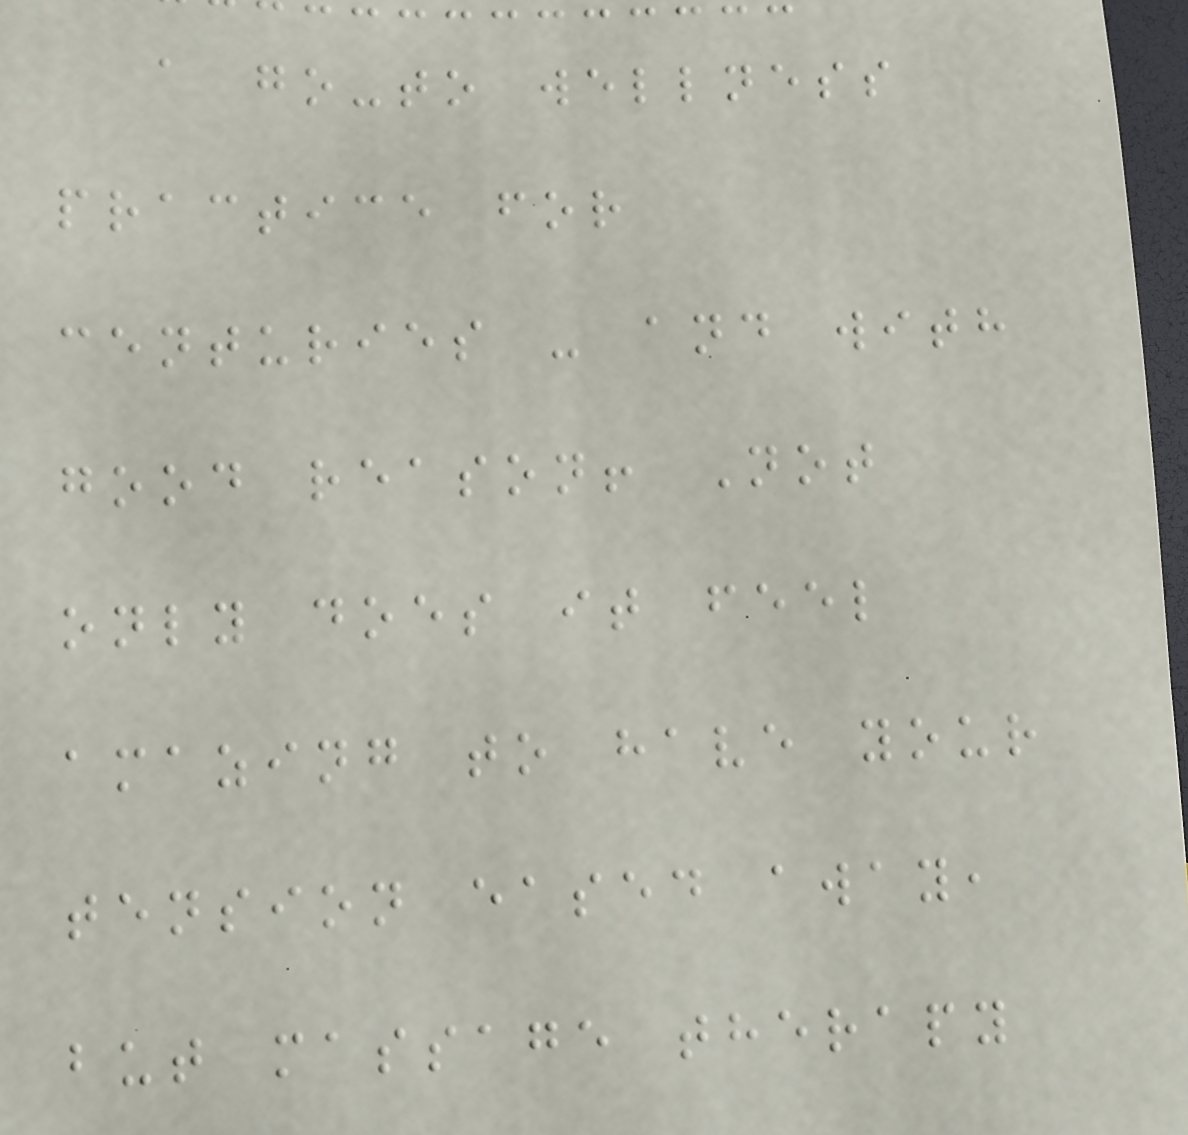a go-to wellness
practice for
centuries - and with
good reason! Not
only does it feel
amazing to have your
tension eased away,
but massage therapy
